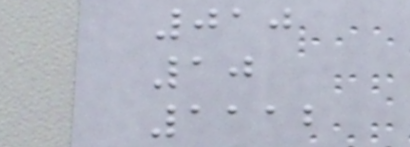010
10
1112
